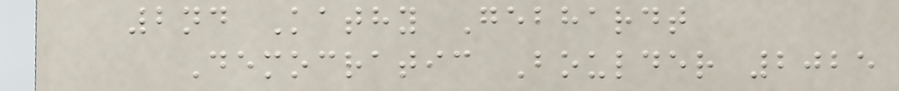2nd Kathy Gebhardt
Democratic Boulder 2025
